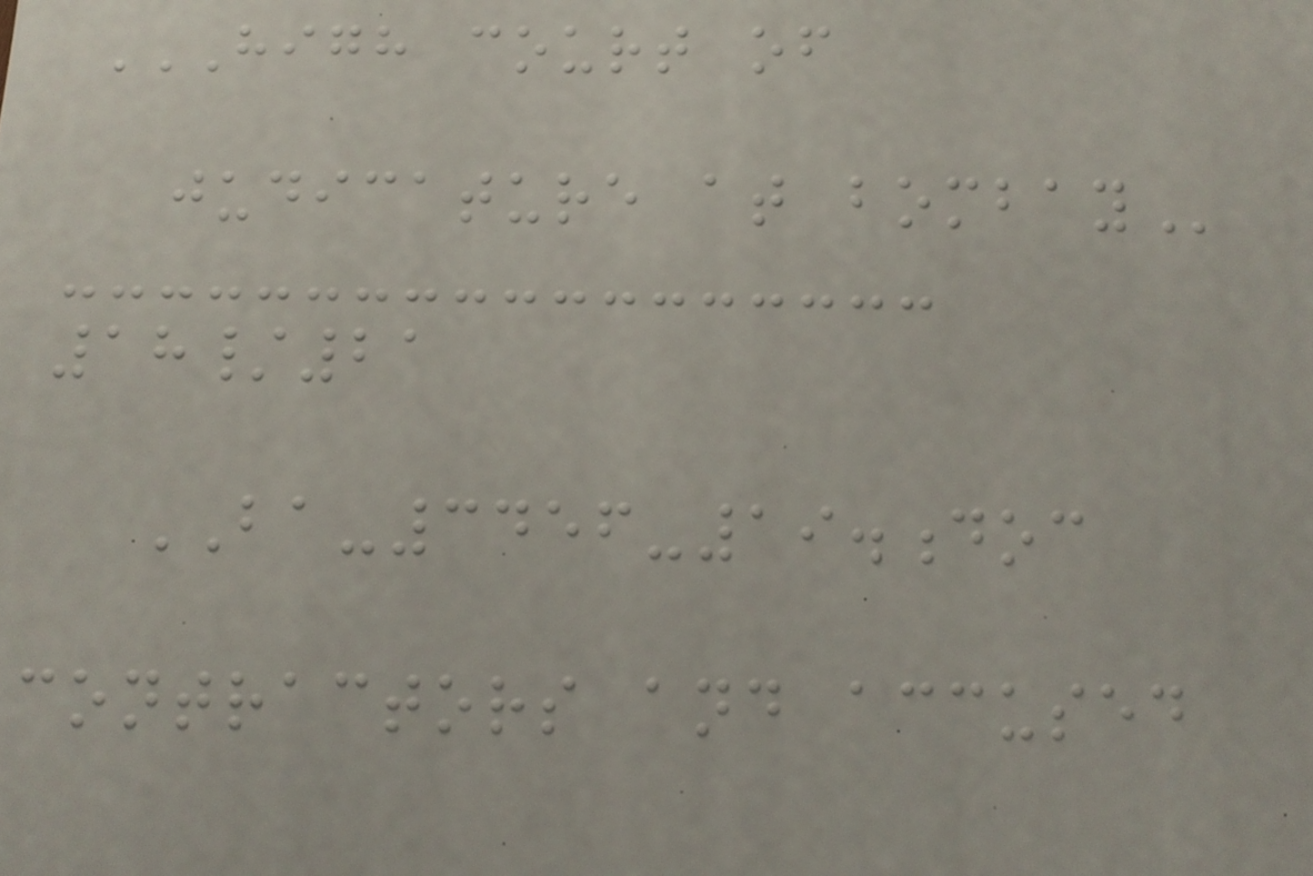HIGH COURT OF
JUDICATURE AT BOMBAY
18/21
BA-3456-19.doc
contractors and accused
